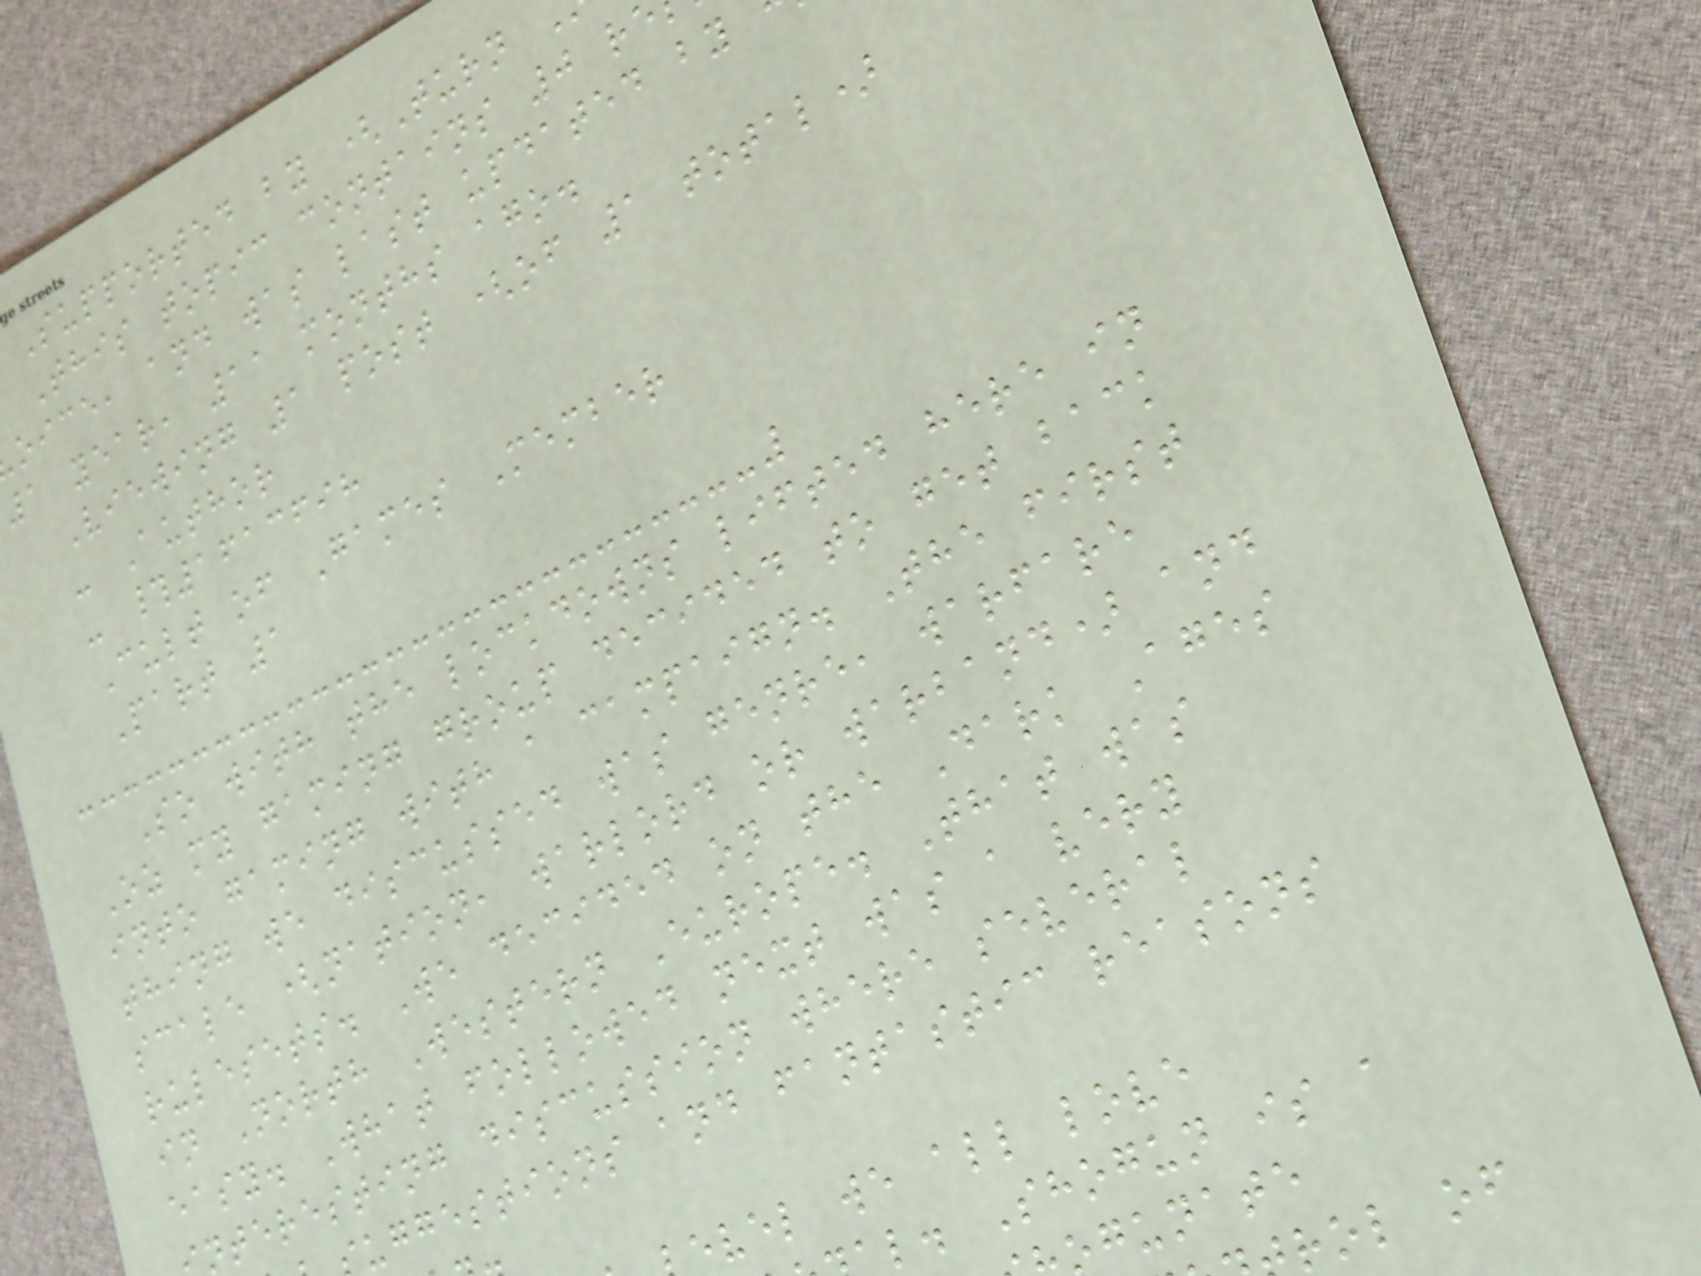Supported by (Turn
This topic contains 0 r
oice, and was last updated by
1 year, 11 months ago.
Viewing 1 post (of 1 total)
- Author
- #1613698
Cult of Games Member
Part 1
So with the lockdowns lifted here in
Oz my gaming group decided to get back
into gaming with a campaign. The first
thing we discussed was genre, warfare
scale (nation, warlord or warband) and
rulesets. We decided on the Dark Ages
in North Western Europe. That was
easy. What followed next was a very
nteresting discussion where several
uggestions and fantastic reasons
evel we all love
l. Shogun is a
